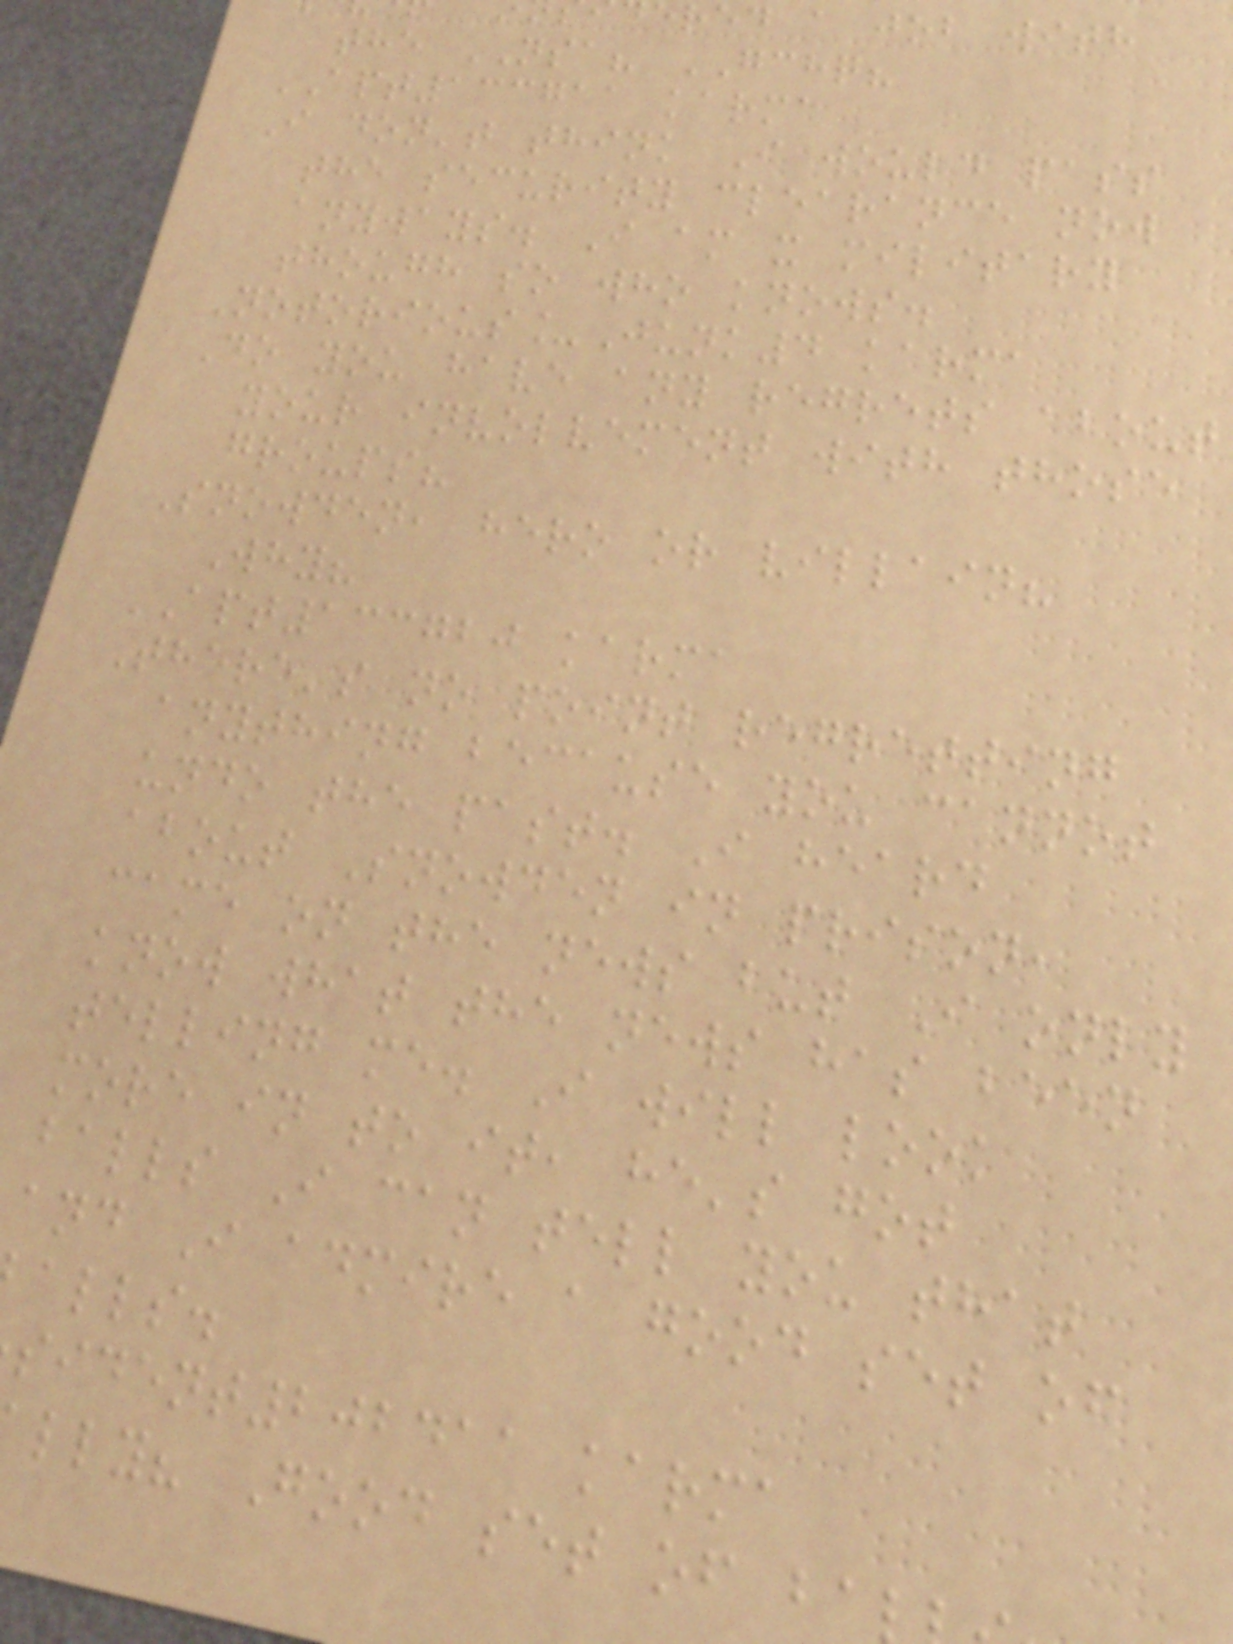red a job with
the NSA? GCHQ?
APT133711 karma
I don't think I would pass
the security clearance now
anyways. I am x military
though so who knows.
Notorious_Junk4 karma
Do you have any regrets about
your involvement with those
groups?
Snowden, hero or villain?
Why?
APT133720 karma
There's no point regretting
anything because you cannot
undo the past. I heard
about Snowden in prison,
came on the news but I only
know what the news has been
telling me. I will look
more in to it, he's got
balls I can tell you that
and I admire a good set of
alls.
sident202411 karma
lly? Good set of ba
